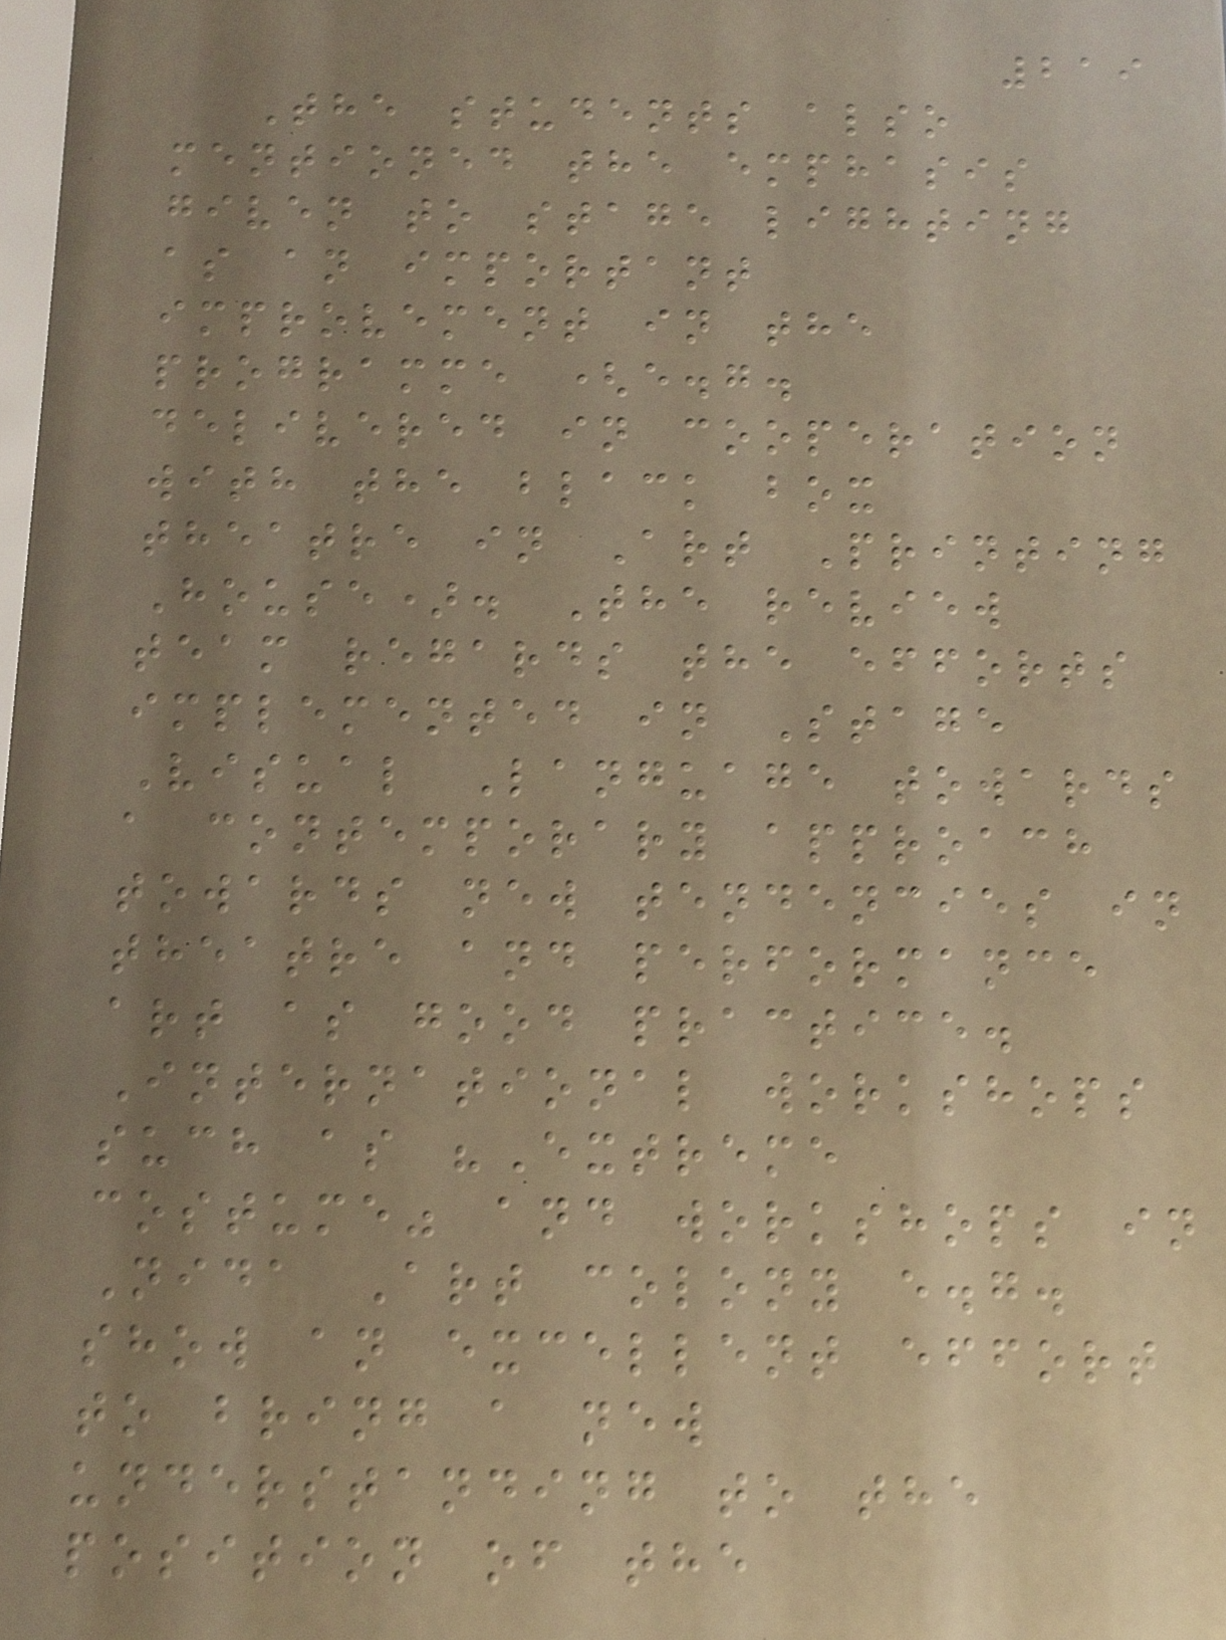219
The students also
mentioned the emphasis
given to stage lighting
as an important
improvement in the
programme (e.g.
delivered in cooperation
with the black box
theatre in Art Printing
House). The review
team regards the efforts
implemented in Stage
Visual Language towards
a contemporary approach
towards new tendencies in
theatre and performance
art as good practice.
International workshops
such as "Extreme
costume" and workshops in
Nida Art colony e.g.
show an excellent effort
to bring a new
understanding to the
position of the
